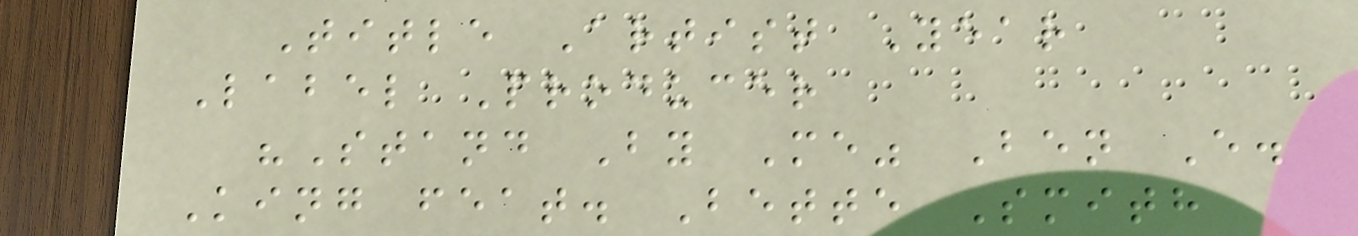Title Artist Year
Label Producer
"Stand By Me" Ben E.
King feat. Bette Smith
